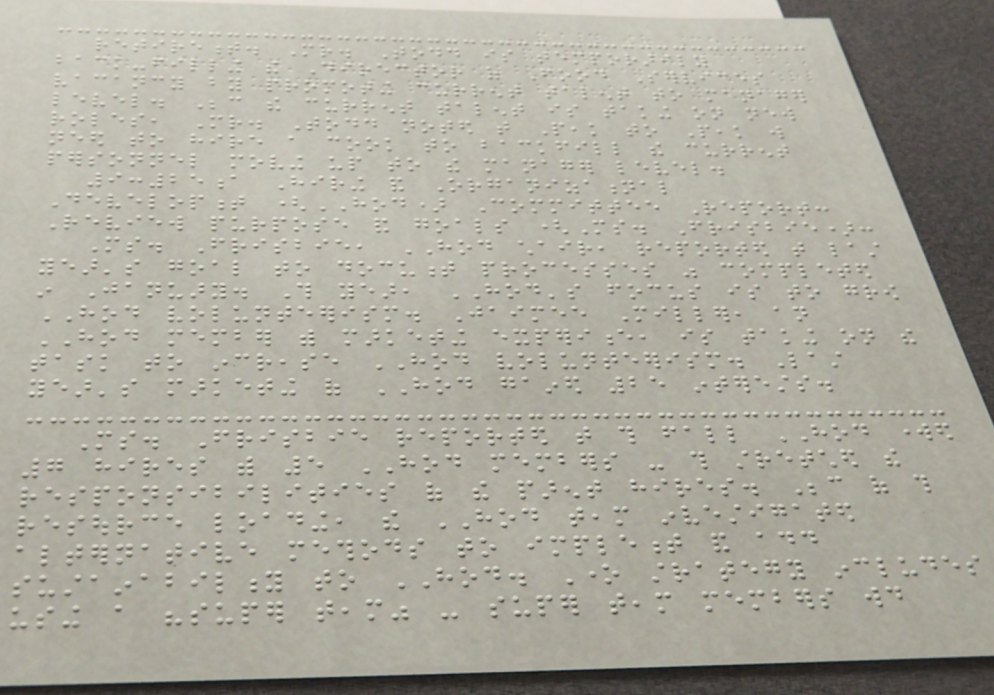retirement. Mr. Todd is temporarily
back-filling the Director of Food Services
vacancy by promoting current talent to manager
level. Because the current talent is taking on new
roles, Mr. Todd noted that Peak to Peak will
need to hire a cook to backfill the current
personnel moving up to the manager level.
9:25a Hiring and Organizational
Development (HOD) Committee Report:
Review purpose and goals (Ms. Frisbie):
Ms. Frisbie, HOD chair, reported that last
year's goal to document processes was completed
in January. This year, HOD's focus is to grow
HOD volunteerism. Jaimee Miller, an
HOD member with marketing experience, is taking on the
task to increase HOD volunteerism. Last
year's marketing of HOD gained 25 interests.
Ms. Frisbie reported that this fall HOD worked
7 hires with 5 HOD members - this stretched the
responsibilities of the parent hires. Because of this
resource loading, the HOD team investigated
alternative methods to implement and add
sustainability to HOD. One strategy includes
using a "super team" - super team members would
